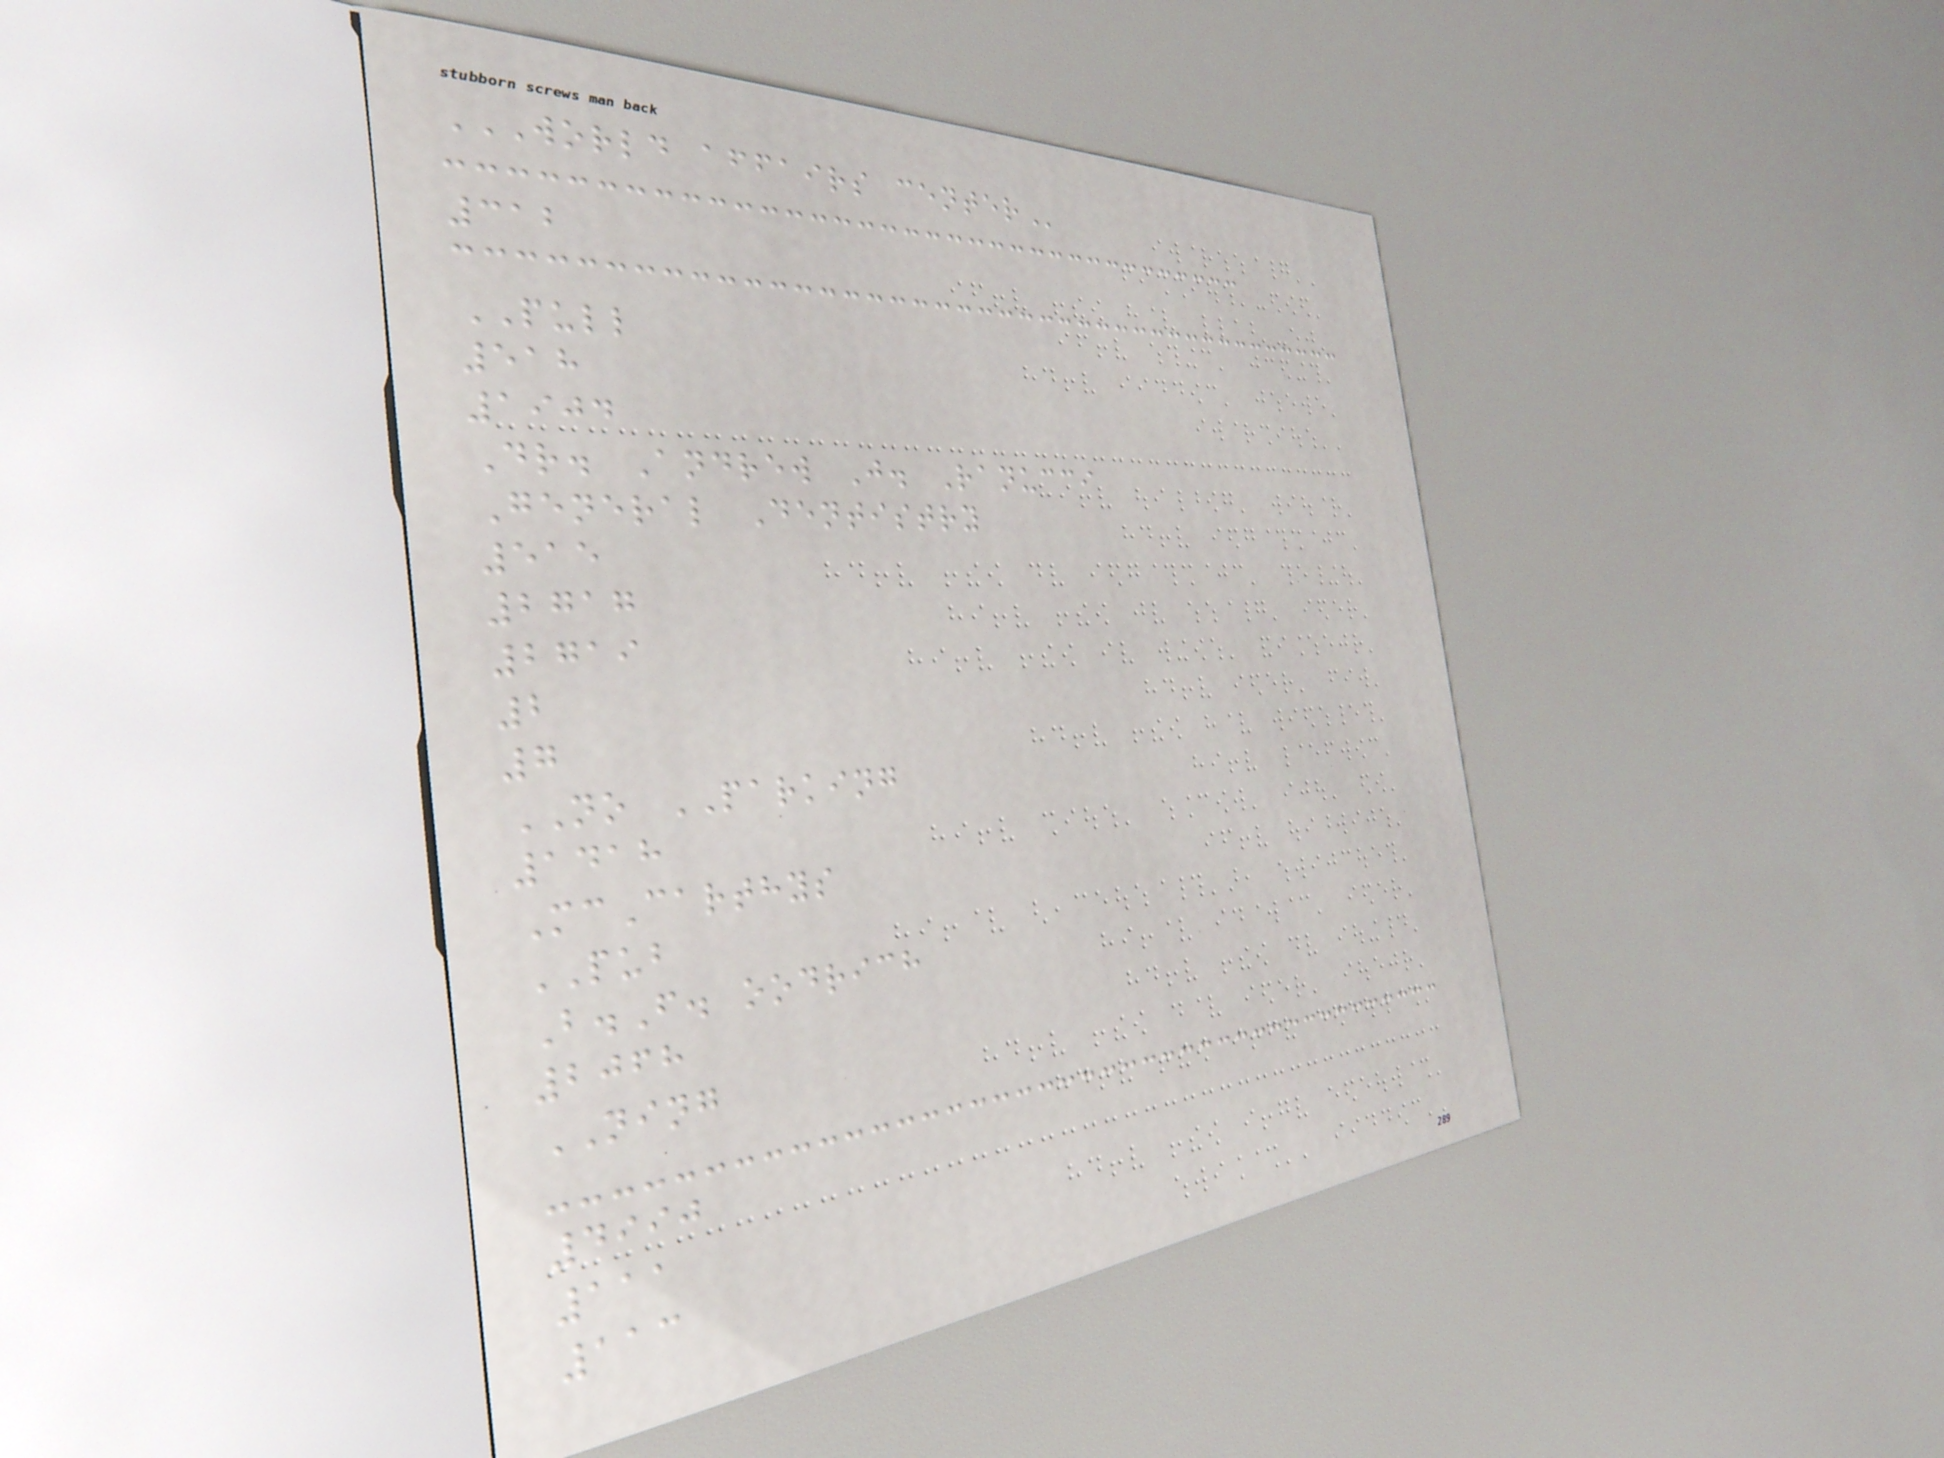WORLD AFFAIRS CENTER
312
PULL
518
1904
Dr. Andrew J. Ranucci
General Dentistry
515
2717
2719
2
7
NO PARKING
1418
McCarthys
PUB
B.F. oodrich
2068
NING
4990
111
113
